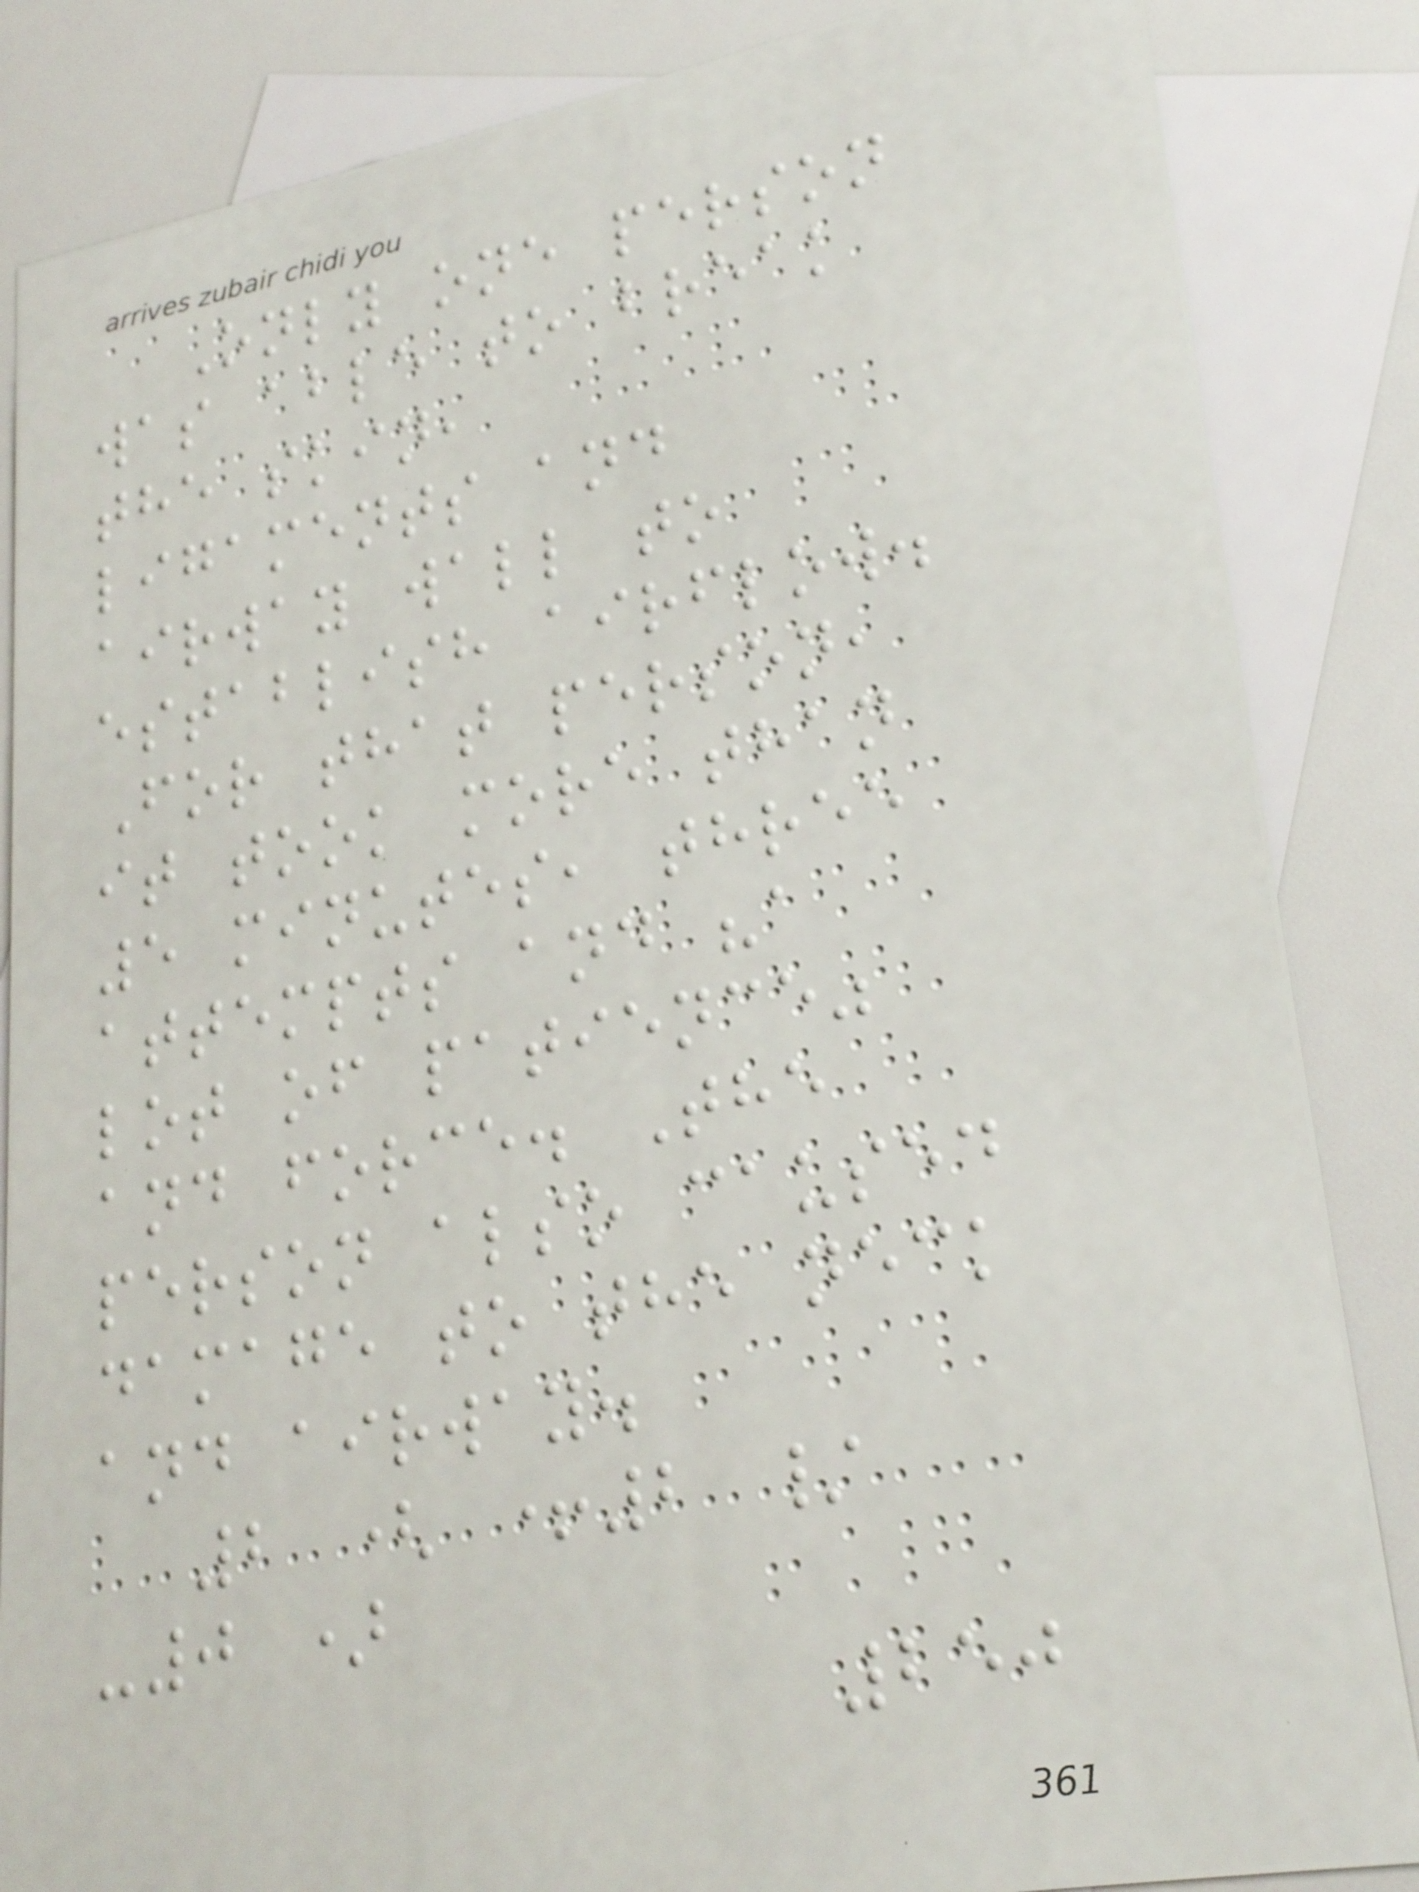Only one person
was able to break
the skin,
ligaments and
airway wall to
establish airflow.
For that person,
it took more than
5 minutes, three
attempts and "a
lot of patience"
and force. The
person also caused
damage to the neck
and airway.
2 ( +2 /
-0 )
250
